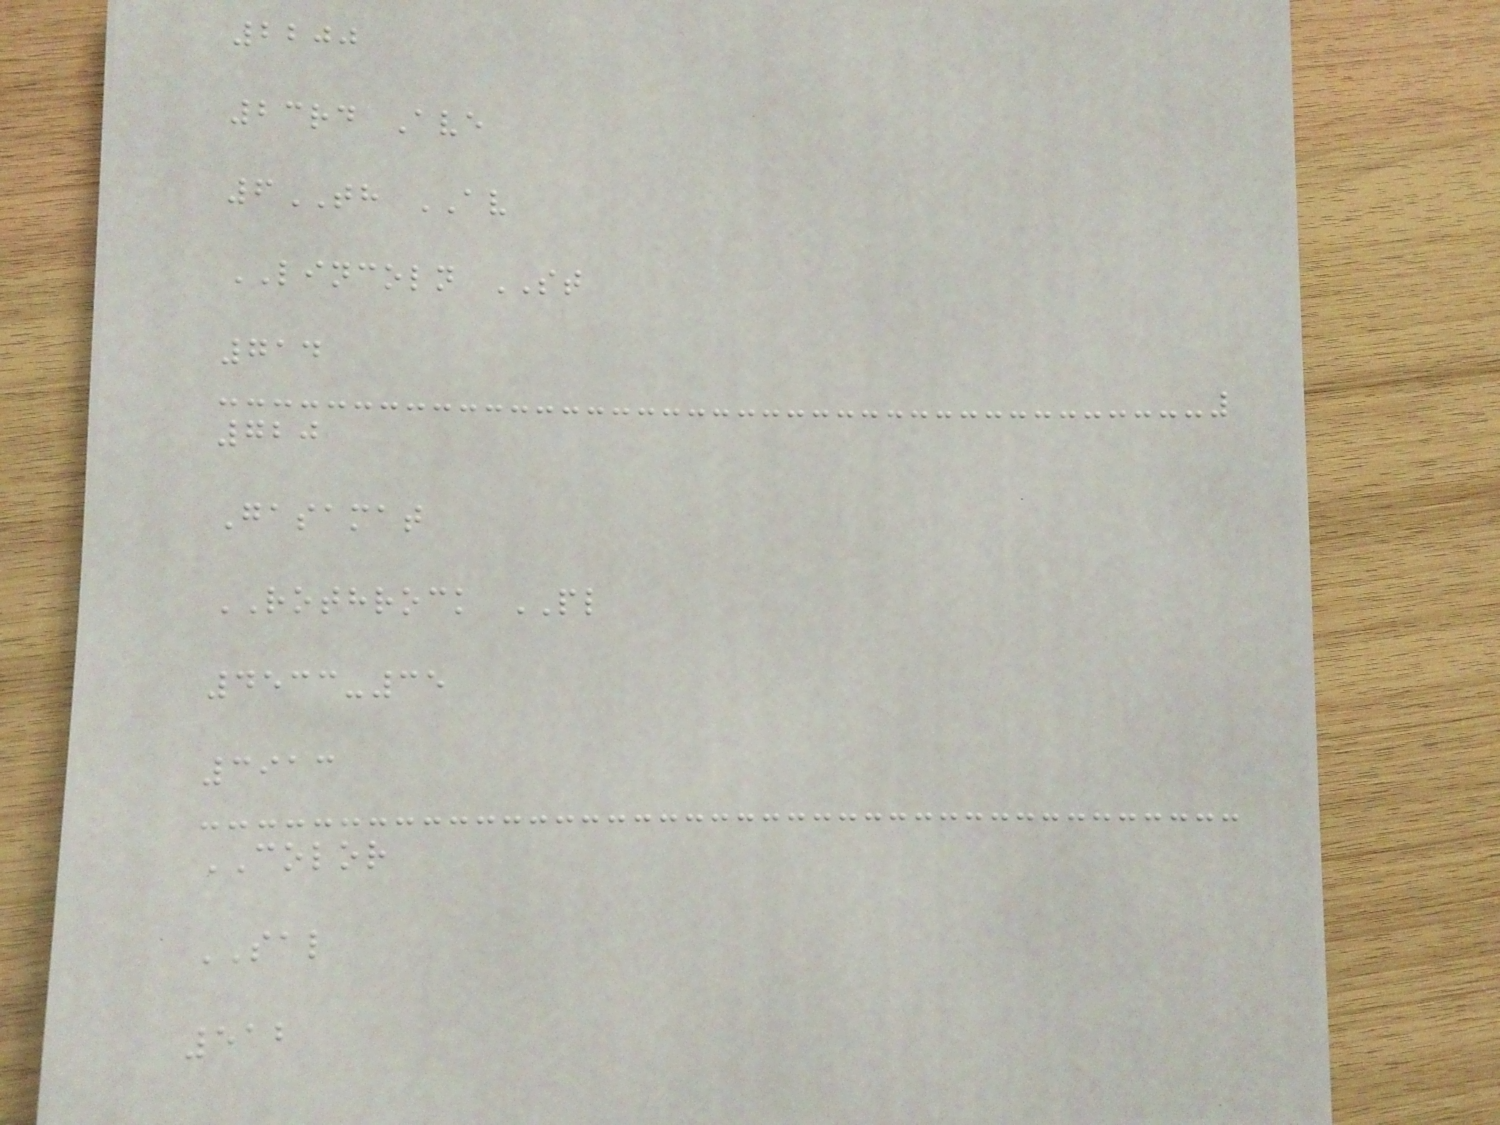2200
23rd Ave
6TH AV
LINCOLN ST
714
720
Gasamat
ROTHROCK PL
4533-35
3913
COLOR
SAL
512
